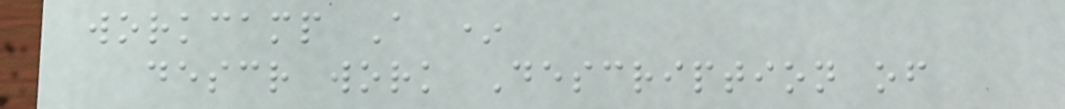workcamp A *
descr work Description of
